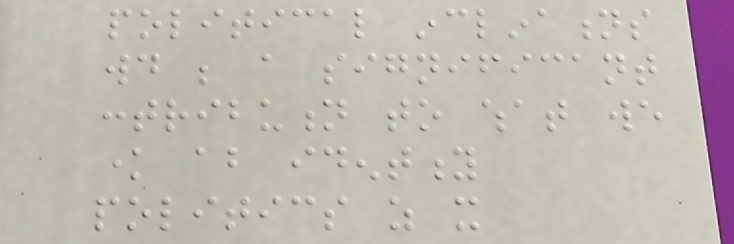political inclinations
would be a significant
contribution to what we
know about identity
politics as it
